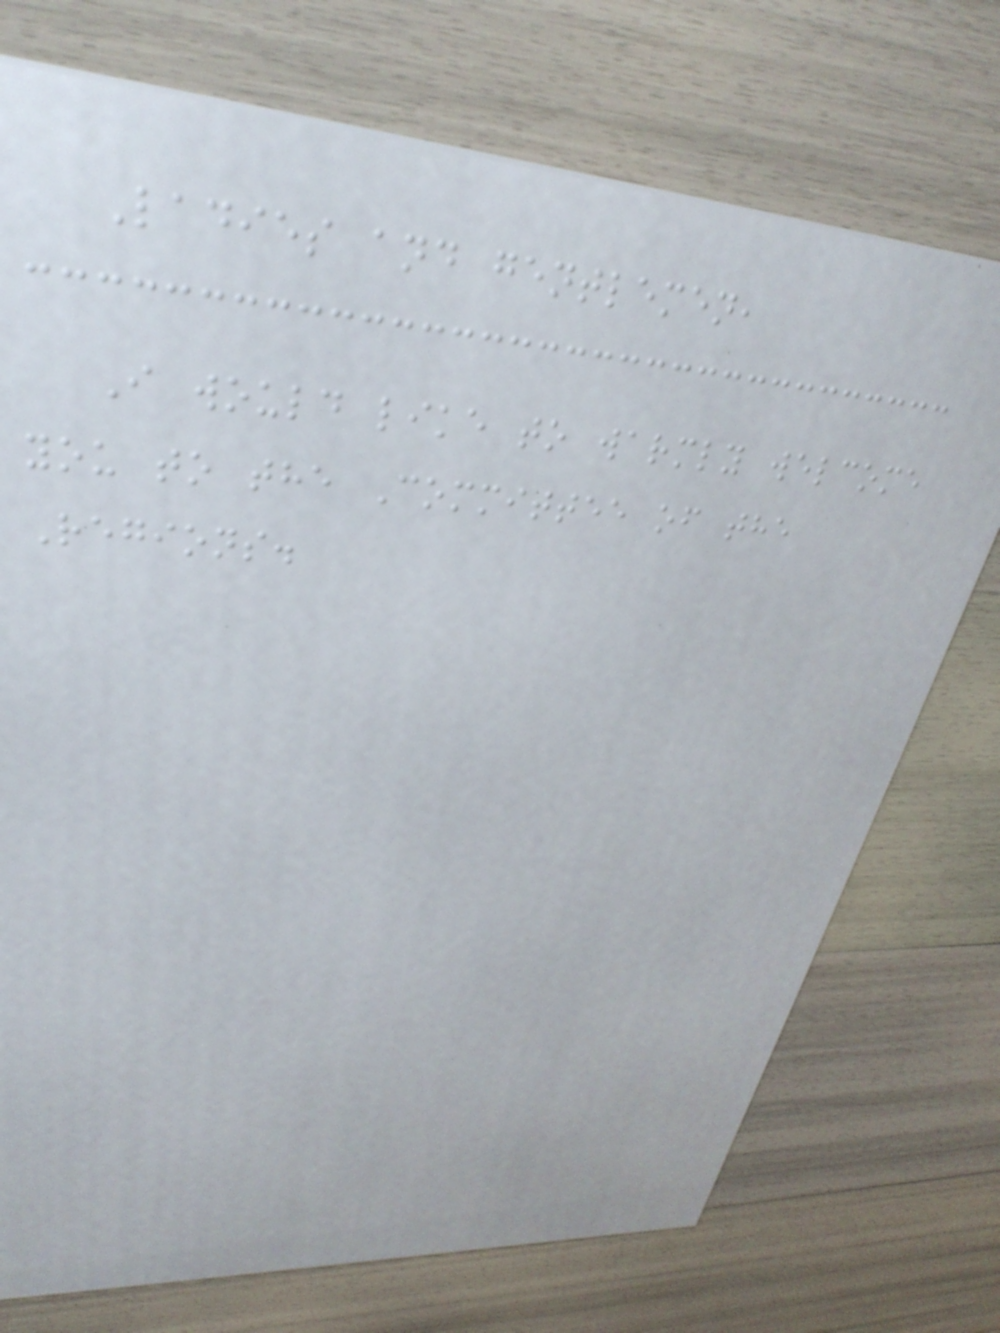Ladies and gentlemen,
I would like to warmly welcome
you to the Committee of the
Regions.
